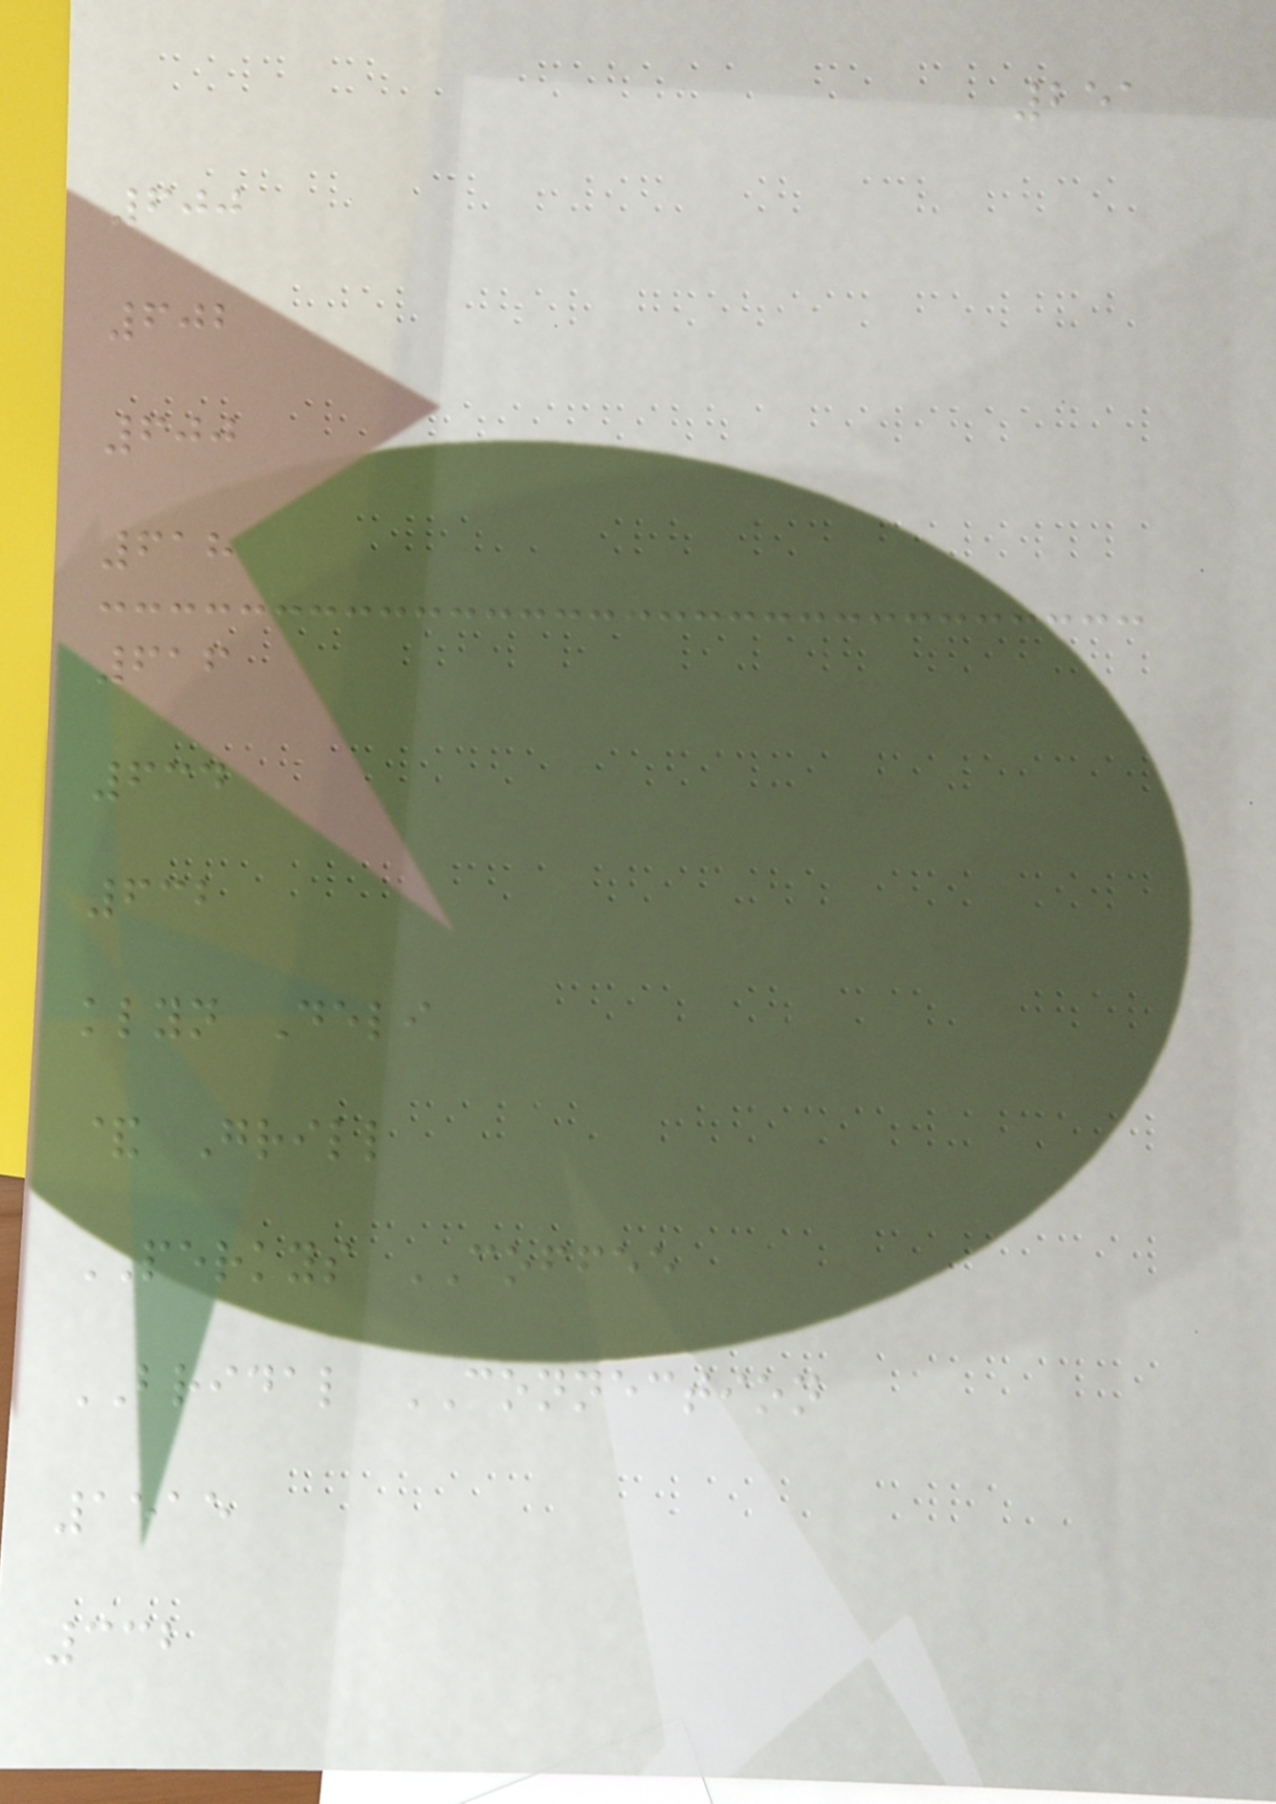251
600
602
600
618
616
634
632
klyn Deli
& Grill
PERKYS COFFEE
BRIDAL CONNECTION
1515
332
